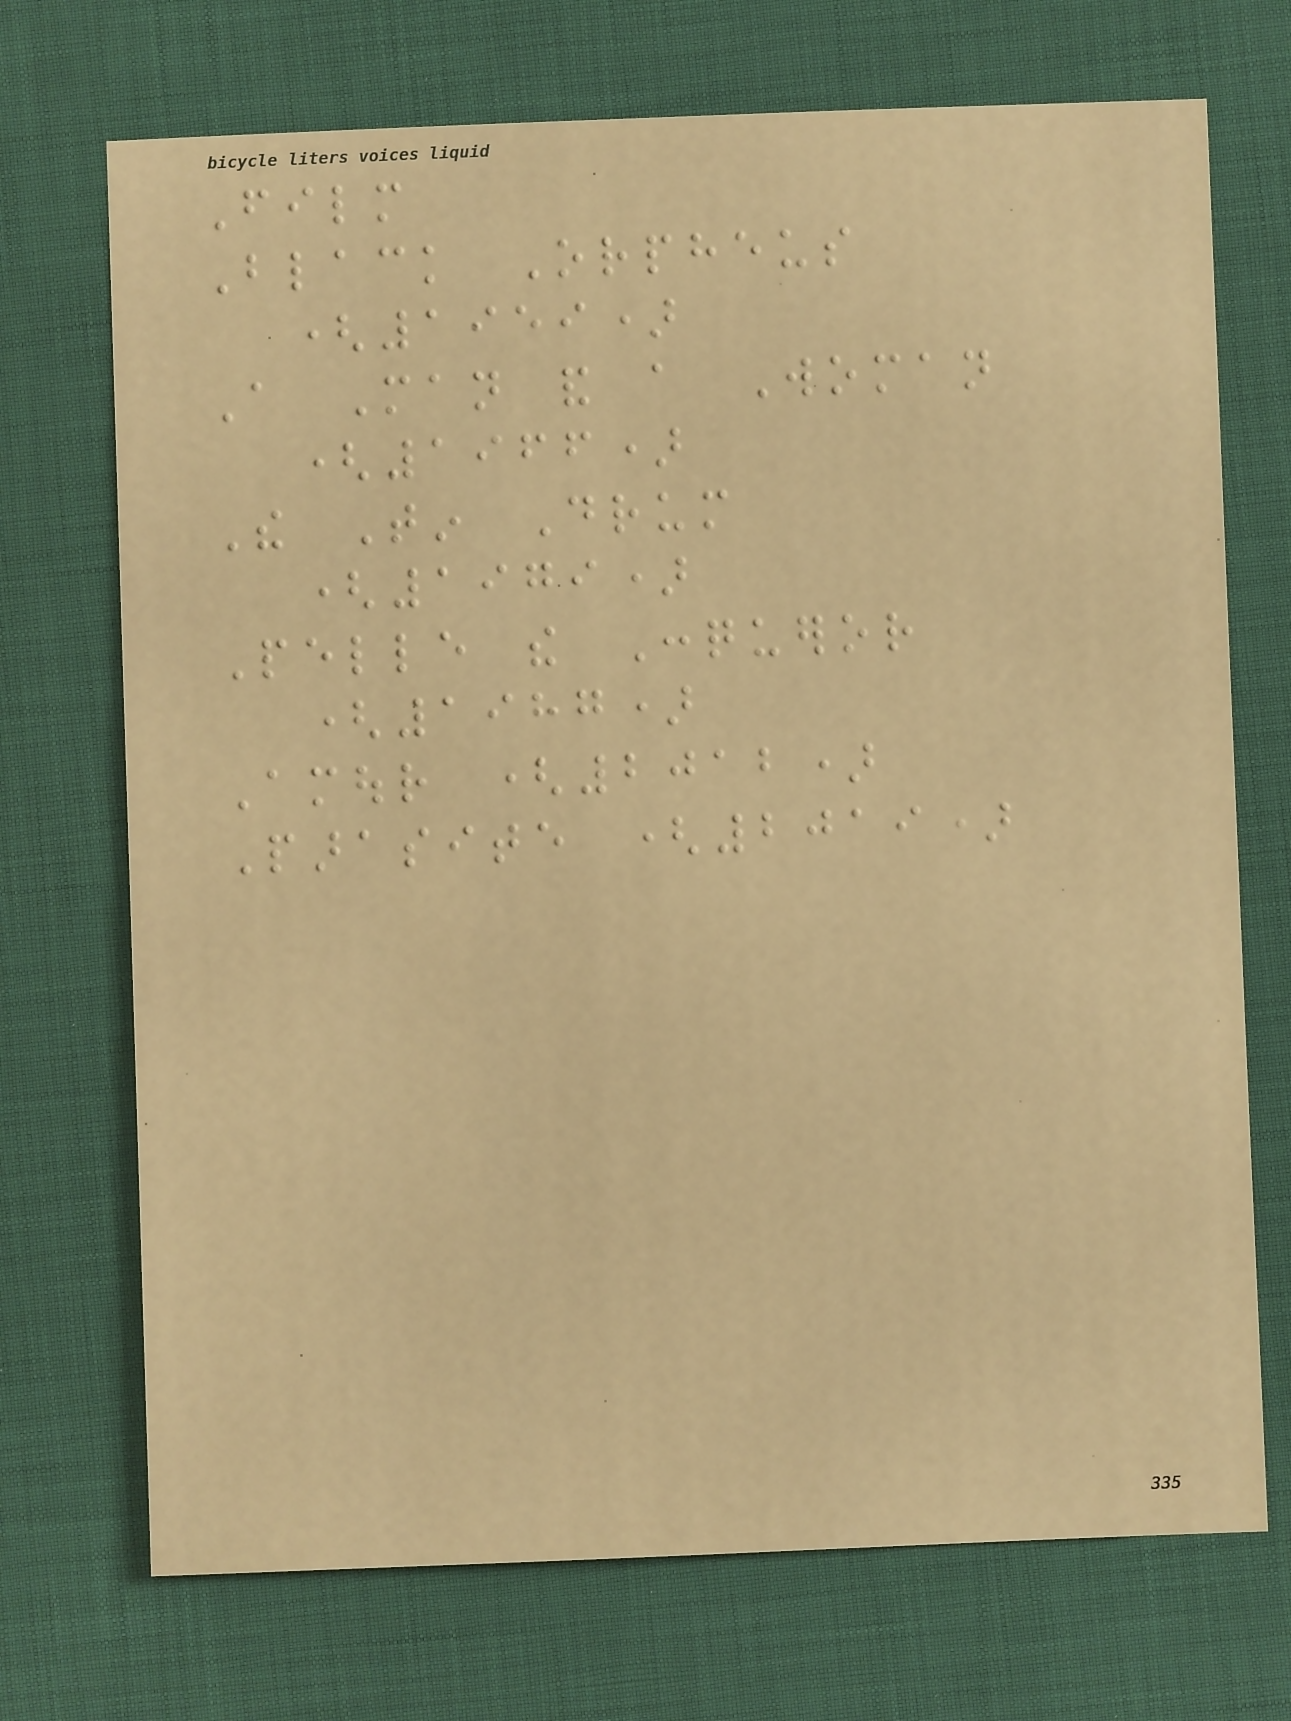Film
Black Orpheus
(1959)
A Man and a Woman
(1966)
The Tin Drum
(1979)
Pelle the Conqueror
(1987)
Amour (2012)
Parasite (2019)
